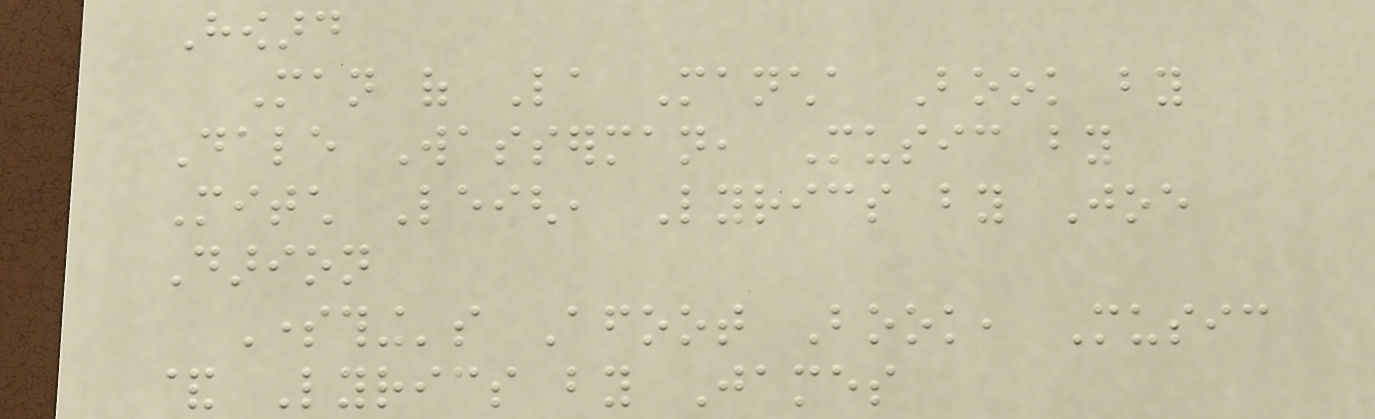Howard
Man of La Mancha Book by
Dale Wasserman, Music by
Mitch Leigh, Lyrics by Joe
Darion
Something's Afoot Book, Music
& Lyrics by James
